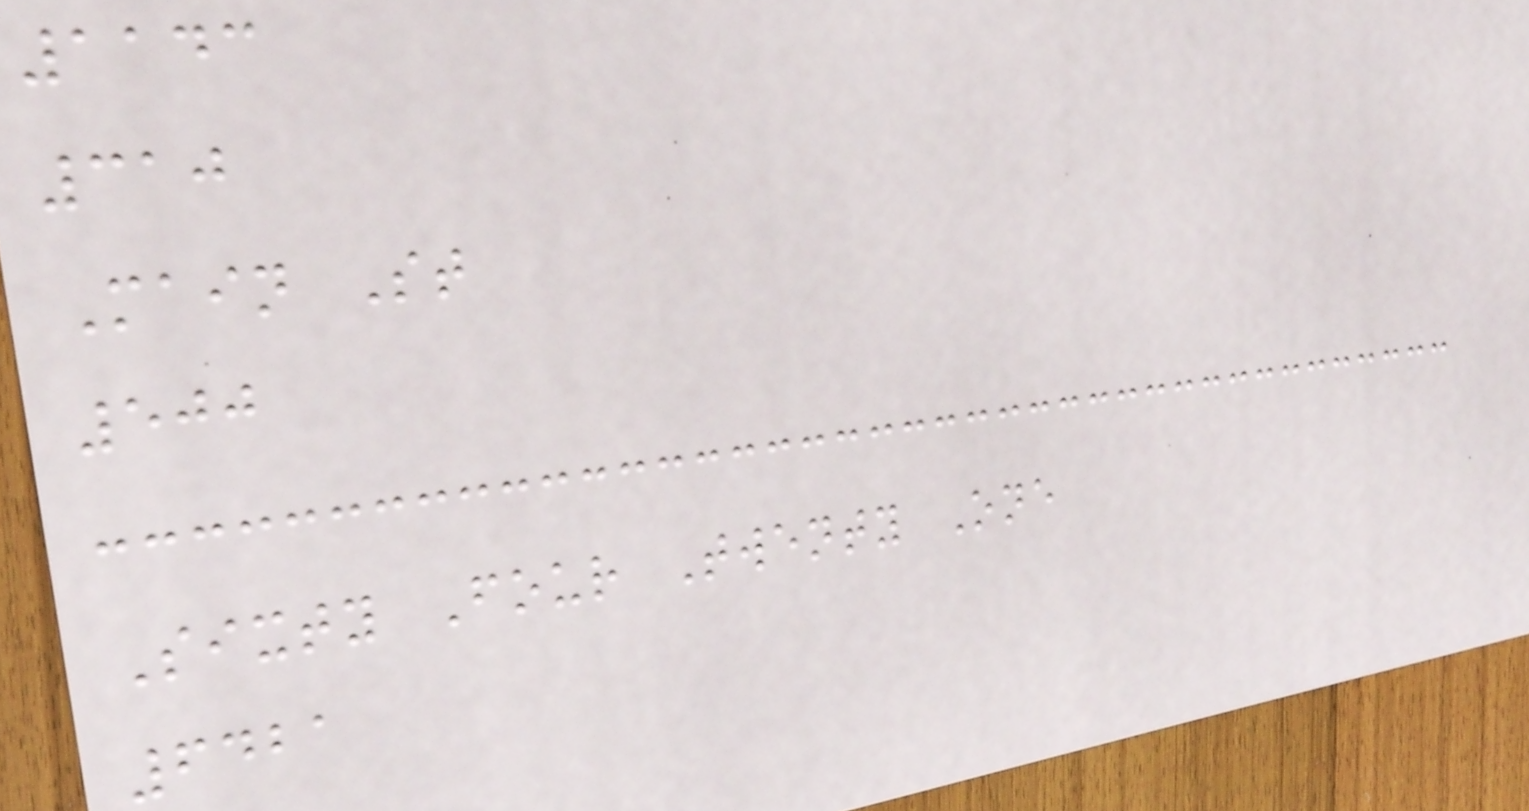1143
310
Main St
500
Sixty Four Twenty One
6421
